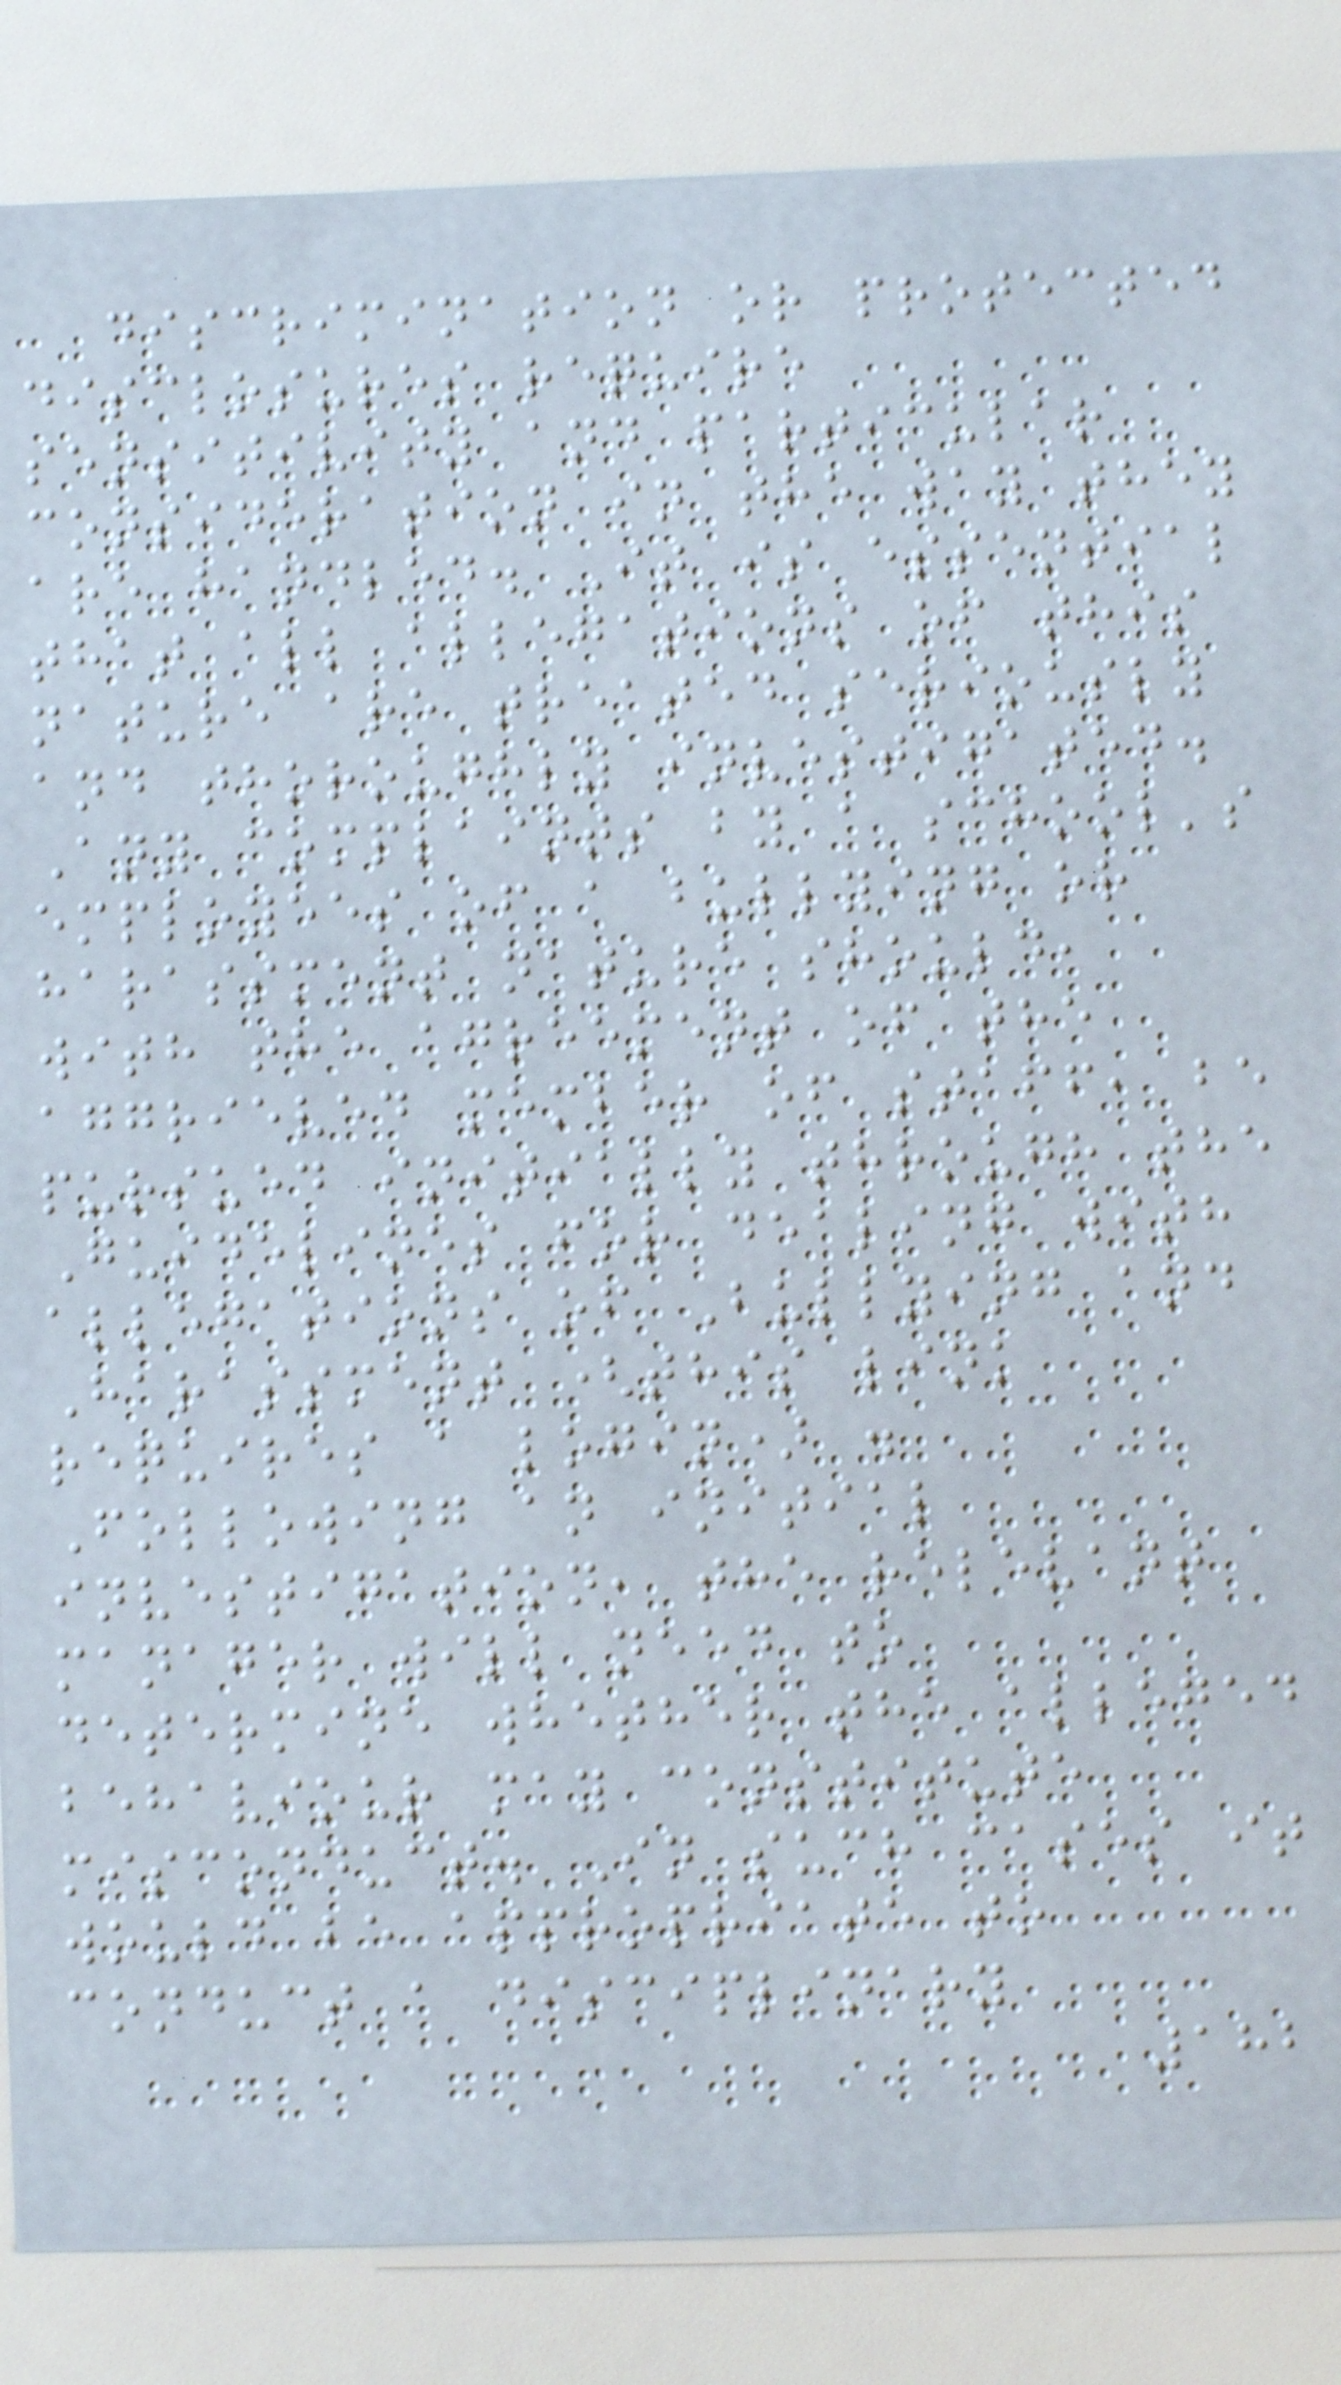discrimination or protected
disclosures require
sensitivity and particular
consideration in the way they
are handled. It is essential
that all allegations of this
nature are treated seriously
and thoroughly investigated.
Any complaints by a school's
employees of a bullying or
harassment nature should,
with the agreement of the
aggrieved member of staff, be
pursued initially through the
Guidelines for dealing with
allegations of Bullying and
Harassment (this link
requires a login) .
Following an initial
investigation, the relevant
manager will need to
determine whether the alleged
behaviour may constitute
misconduct. In such cases it
would be appropriate to
conduct a disciplinary
182
